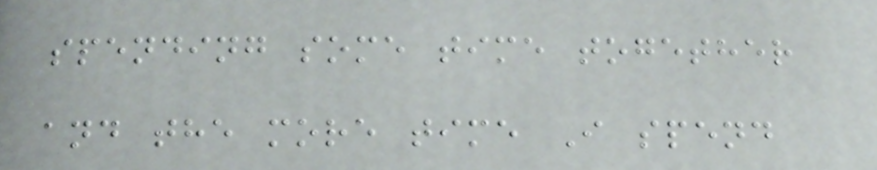spending some time together
and the more time I spend
